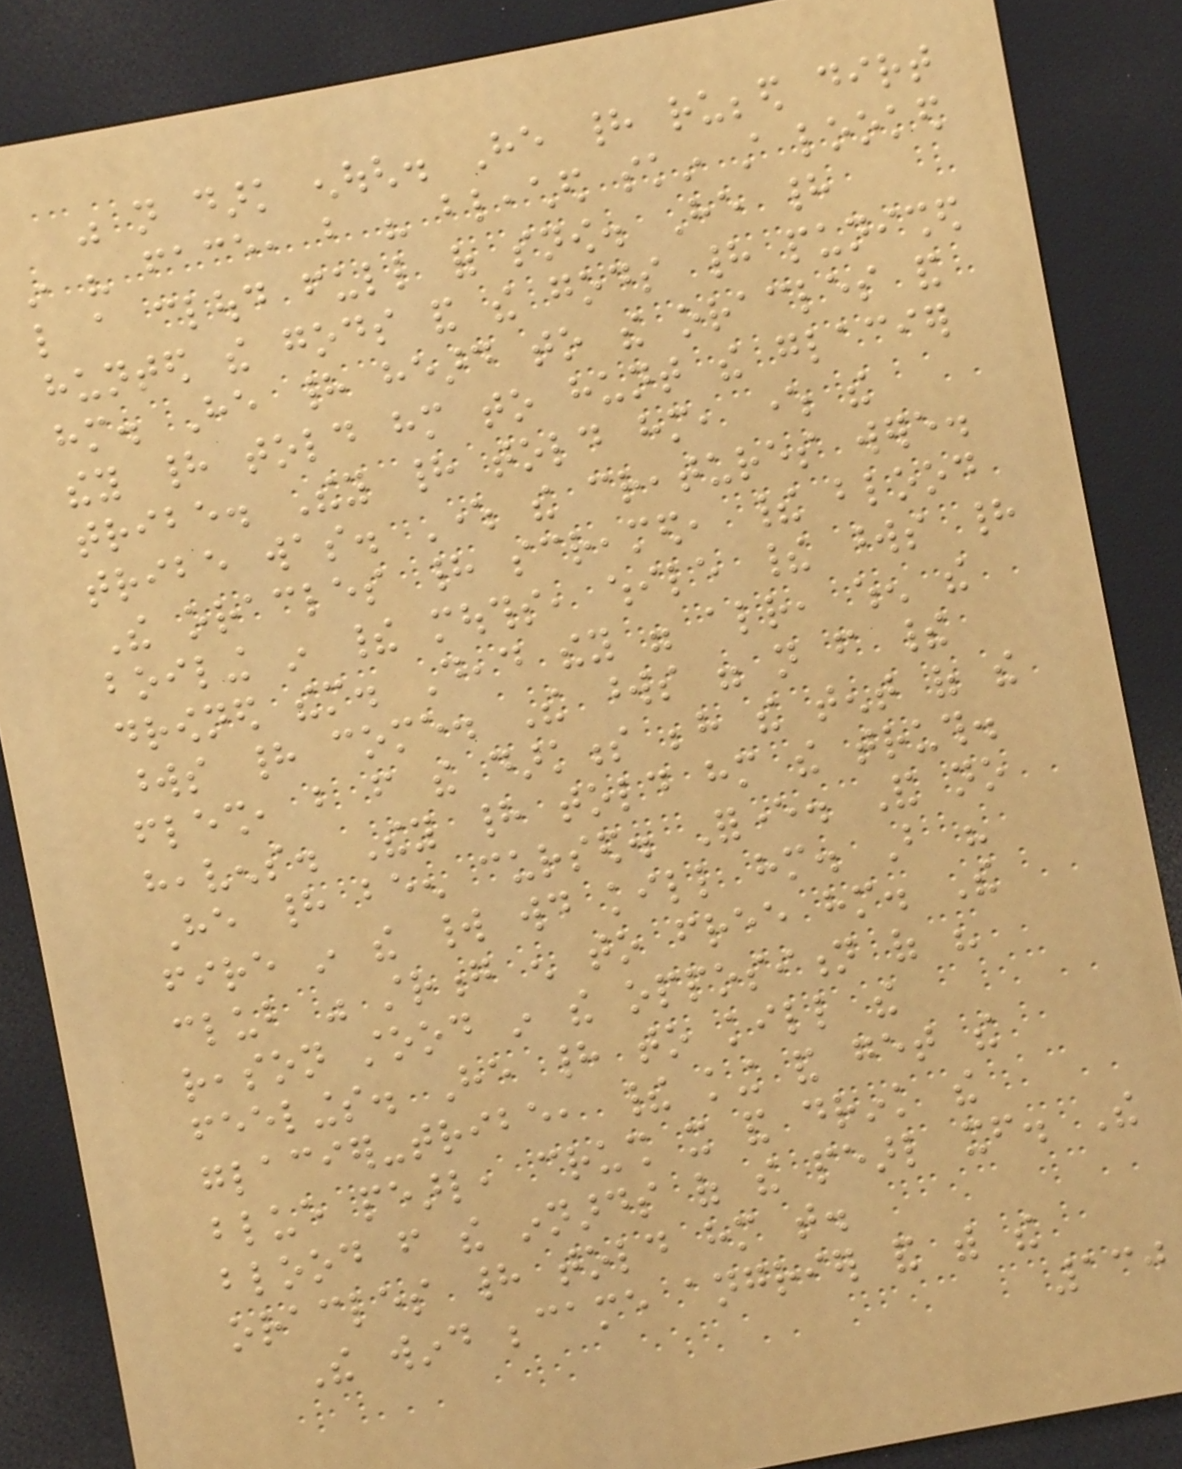was not dark enough. He had rubbed dirt
in his face, but his bleached skin still looked
like a cloud full of snow. He had
hunted the gods and the gods had punished
him. He had heard to the oracles and
they had told him to hunt the glacier
tribe. They had told him, where the
tribe was. Where the creatures were.
The oracles had screamed, their blood
boiling in their mouths, while their words had
drowned them. Dead they were already, when the
words had come. The words were not from their
flesh, but from the darkness behind the tent of the
heavens. They had told him the truth.
He had been cursed. Forever. And no
fire in the world would kill him. But his
club was strong enough to free him. The
reason stood in the opposition of his
feelings. He had to kill the
glacier-tribe, their king and get the
blue pearl, crush it and drink the
blood from the innards of the pearl itself. The
oracles had told him that.
The wind became angrier and with the
130
